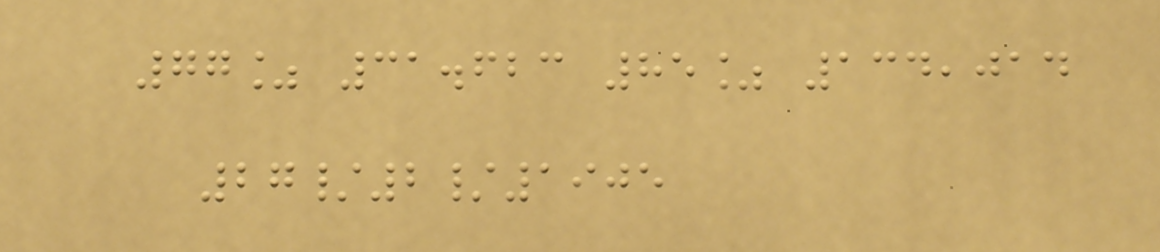77% 31.623 85% 134,014
27/2/1905
